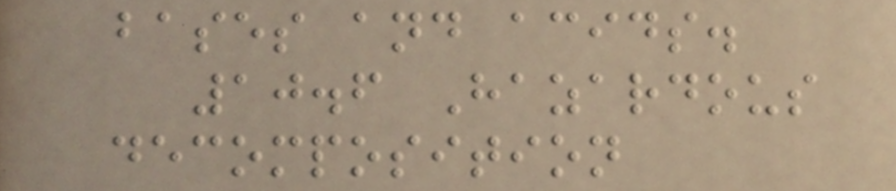bases and acids.
10.6 Hazardous
decomposition
